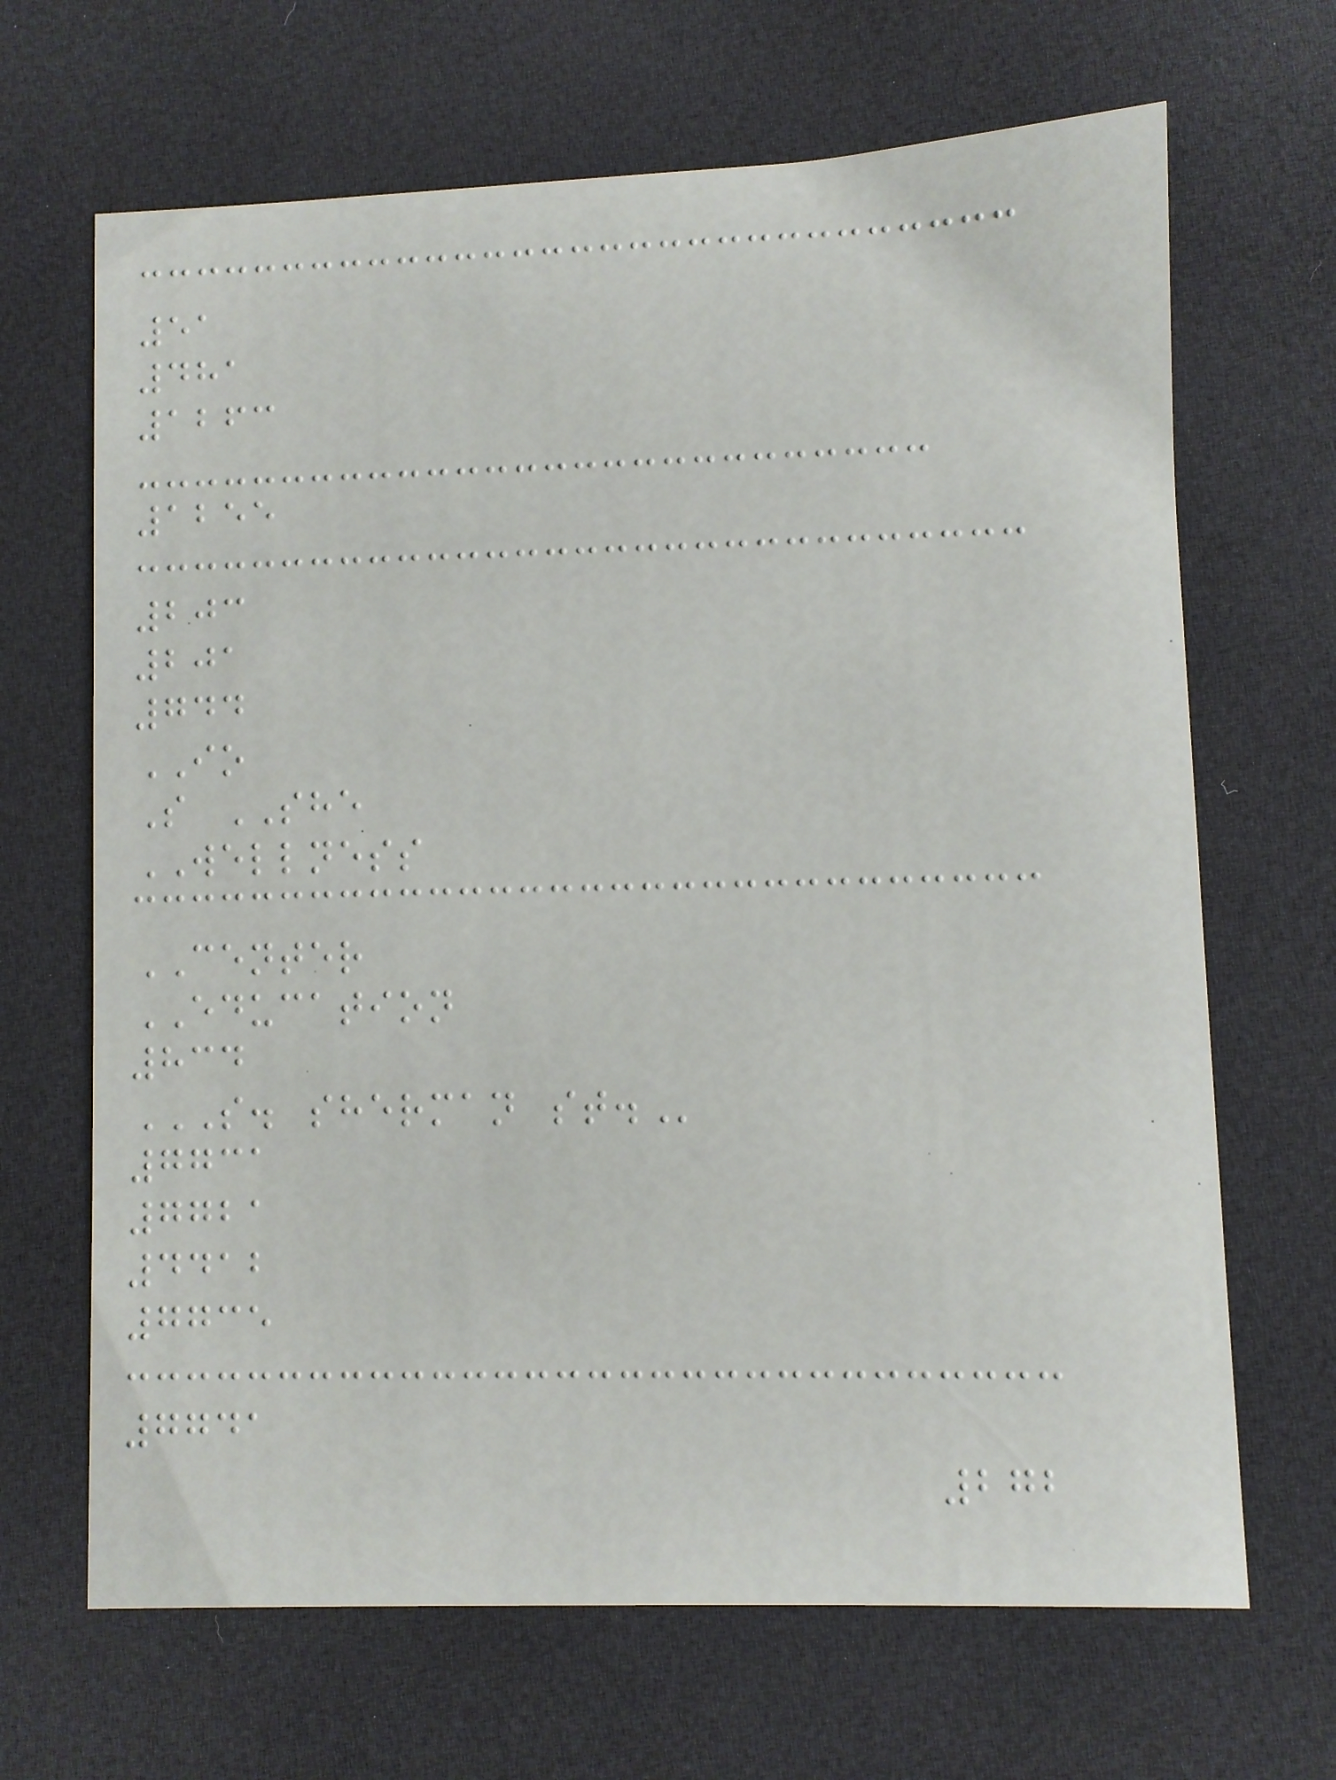51
481
1263
1255
203
201
744
IO
S SHE
WELLNESS
CENTER
EDUCATION
834
S. SHERMAN ST.
7731
7721
4412
7735
7741
272
